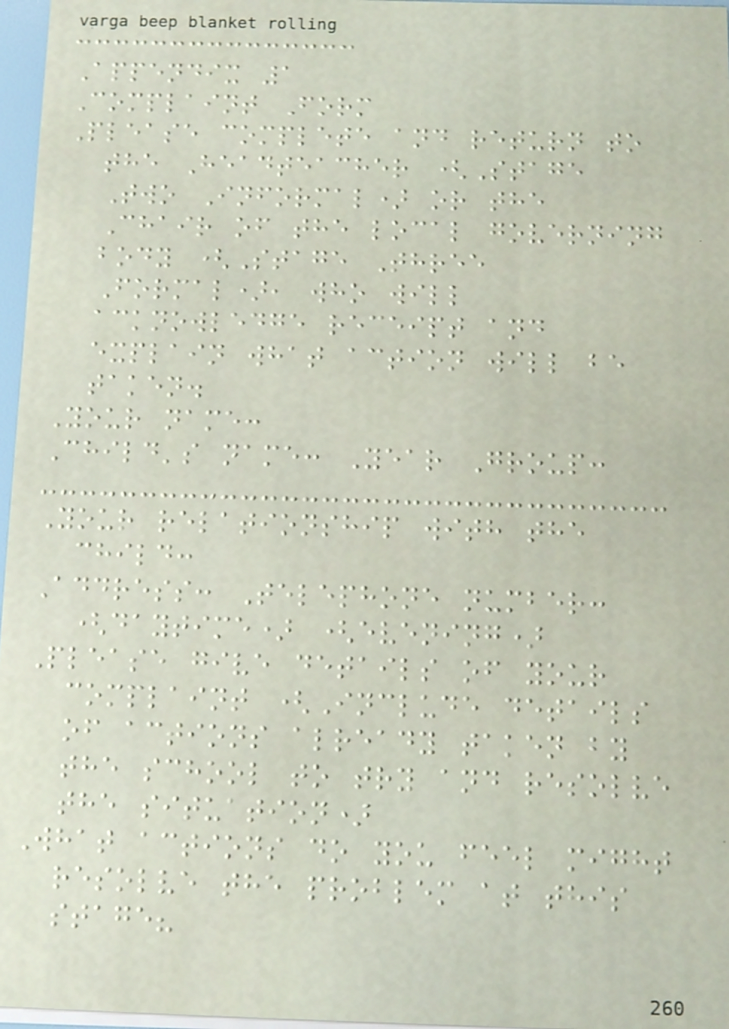Appendix 1
Complaint Form
Please complete and return to
the Headteacher (Stage
Two Informal) or the
Chair of the local governing
body (Stage Three
Formal), who will
acknowledge receipt and
explain what action will be
taken.
Your name:
Child's name: Year Group:
Your relationship with the
child:
Address: Telephone number:
(daytime) (evening)
Please give details of your
complaint (Include details
of actions already taken by
the school to try and resolve
the situation)
What actions do you feel might
resolve the problem at this
stage?
